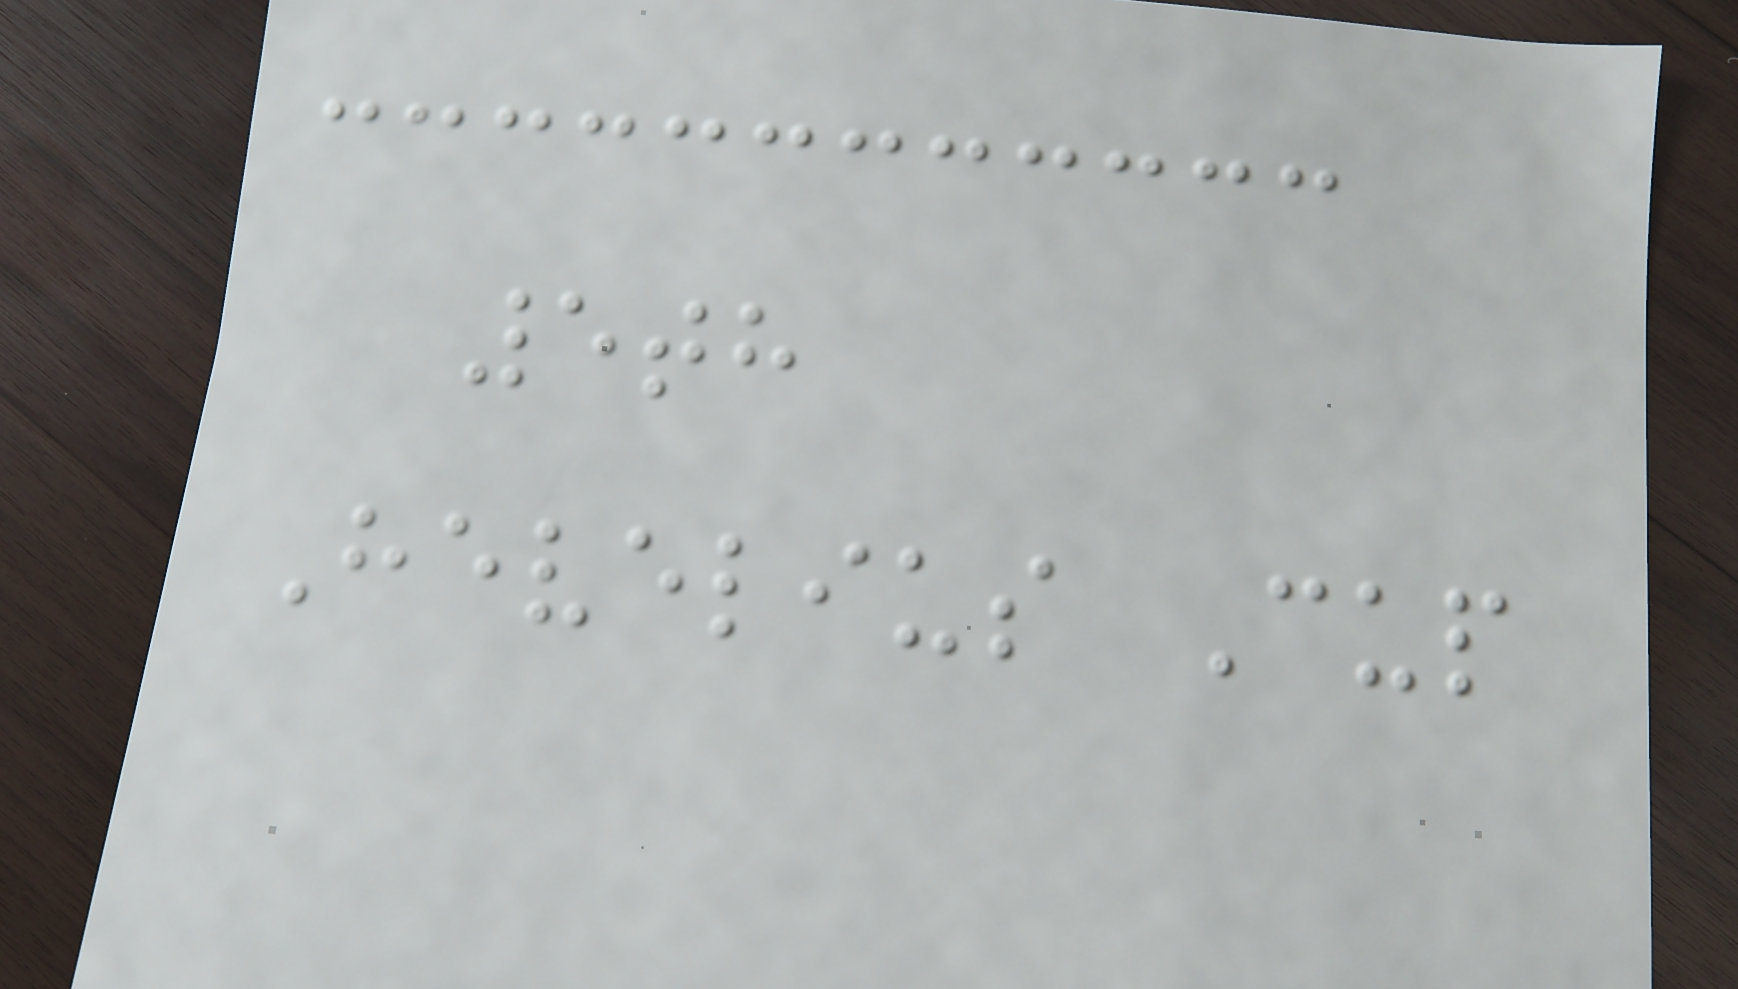5th
Hevelius Cup
